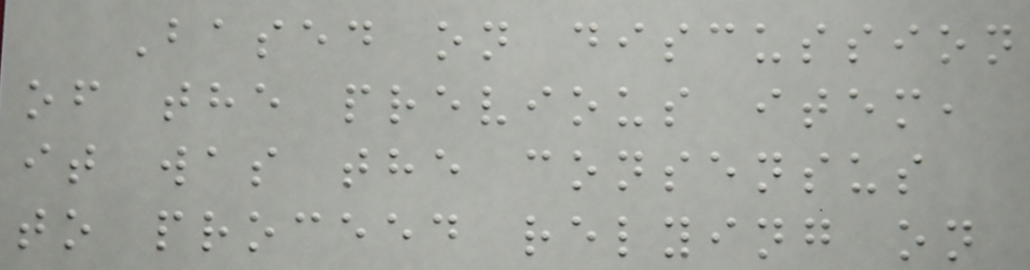Based on discussion
of the previous item,
it was the consensus
to proceed relying on
